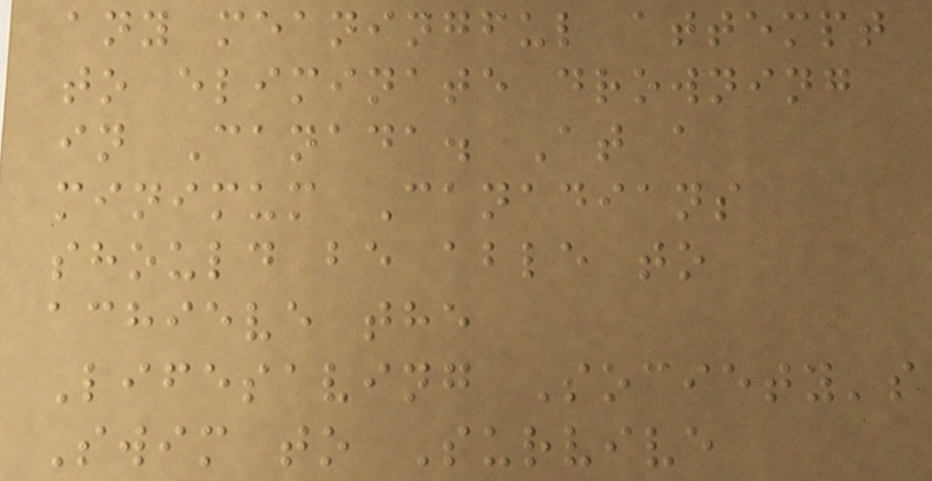any meaningful attempt
to eliminate drowning
in Canada. At a
minimum Canadians
should be able to
achieve the
Lifesaving Society's
Swim to Survive
